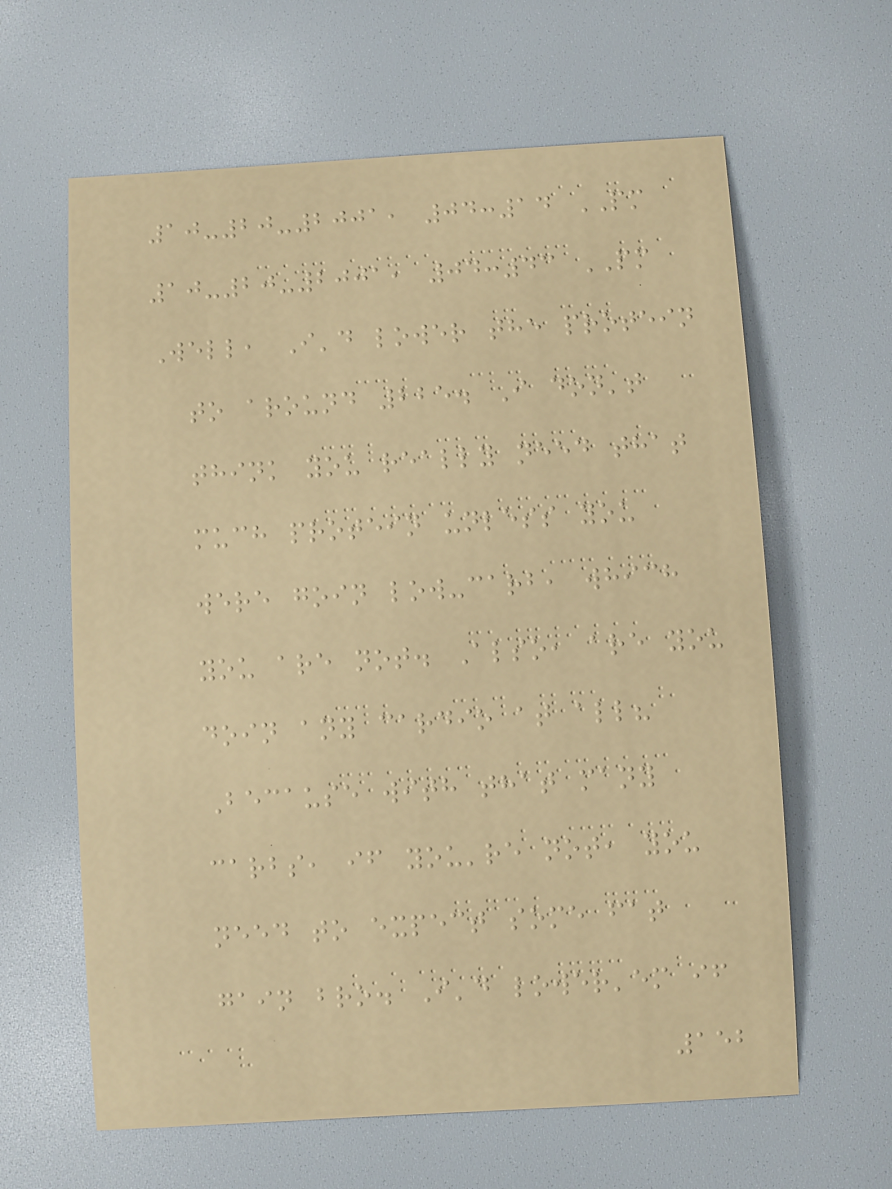10-20-2001, 04:14 PM
10-20-2001, 04:43 PM
Well, I'd lower the protein
to around 225. I don't
think you really need that
much protein unless you
were goin low-carb, which
you are not. Also, are you
doin any cardio at all?
Because with that many
carbs, if you're not, you
need to expect some fat
gain bro. I'd lower'em if
152
